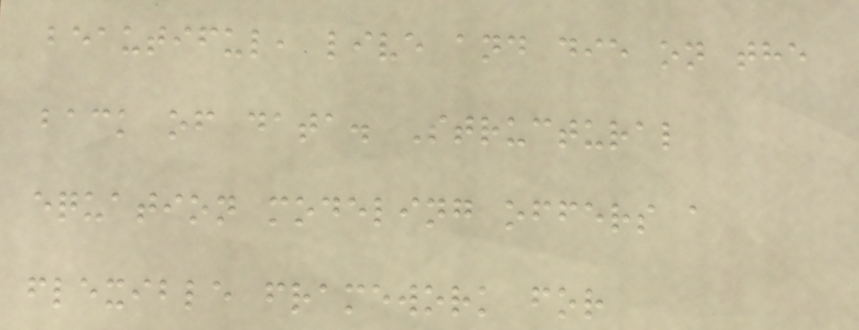beautiful, live and die on the
back of data. Structural
equation modeling offers a
flexible framework for
